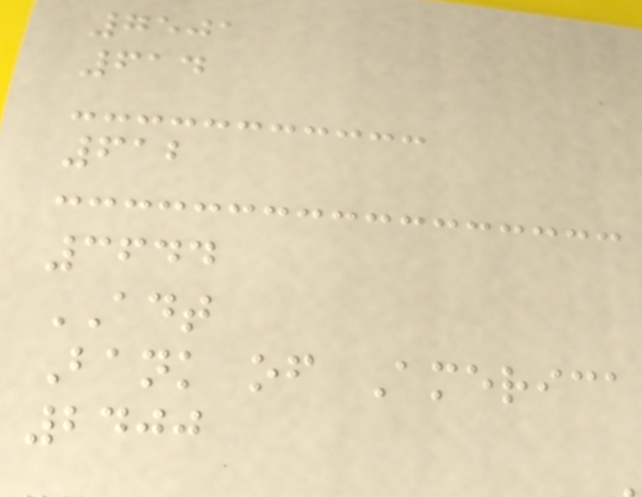7501
614
612
3644
ADT
Bank of America
2400
